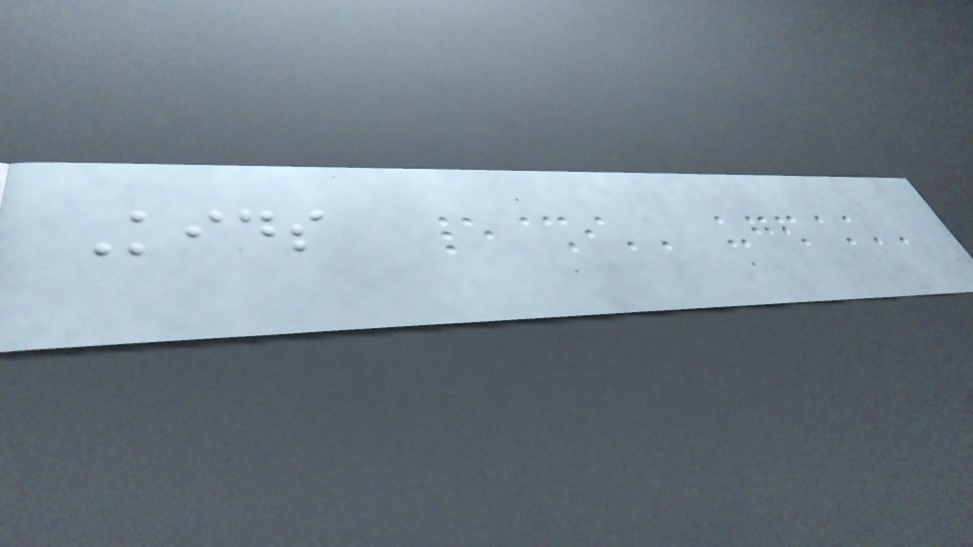Kids
